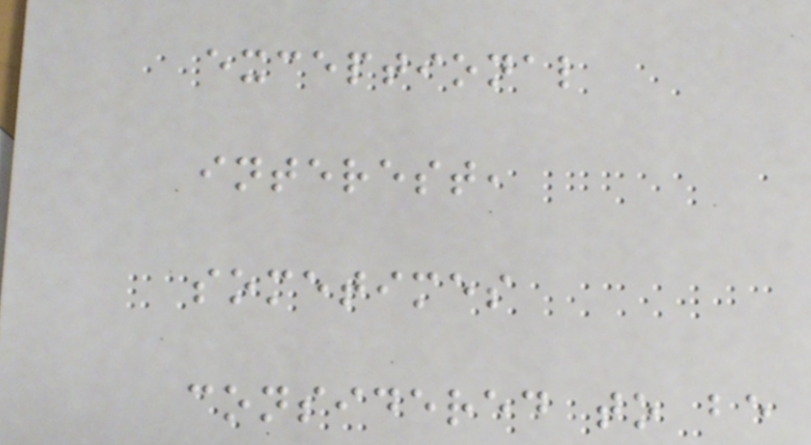exceptional
interest,
sometimes
considered to be
